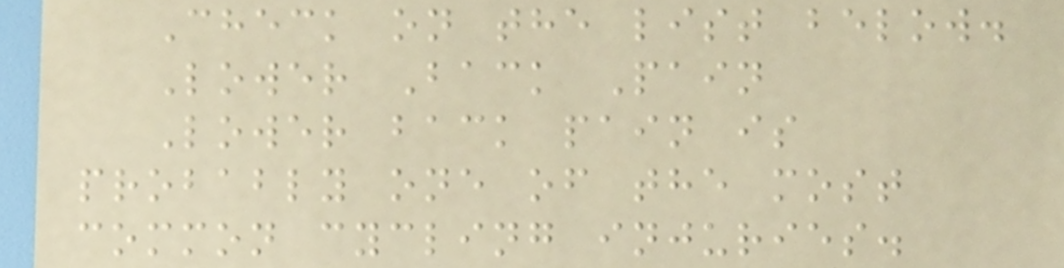Check on the list below.
Lower Back Pain
Lower back pain is
probably one of the most
common cycling injuries.
